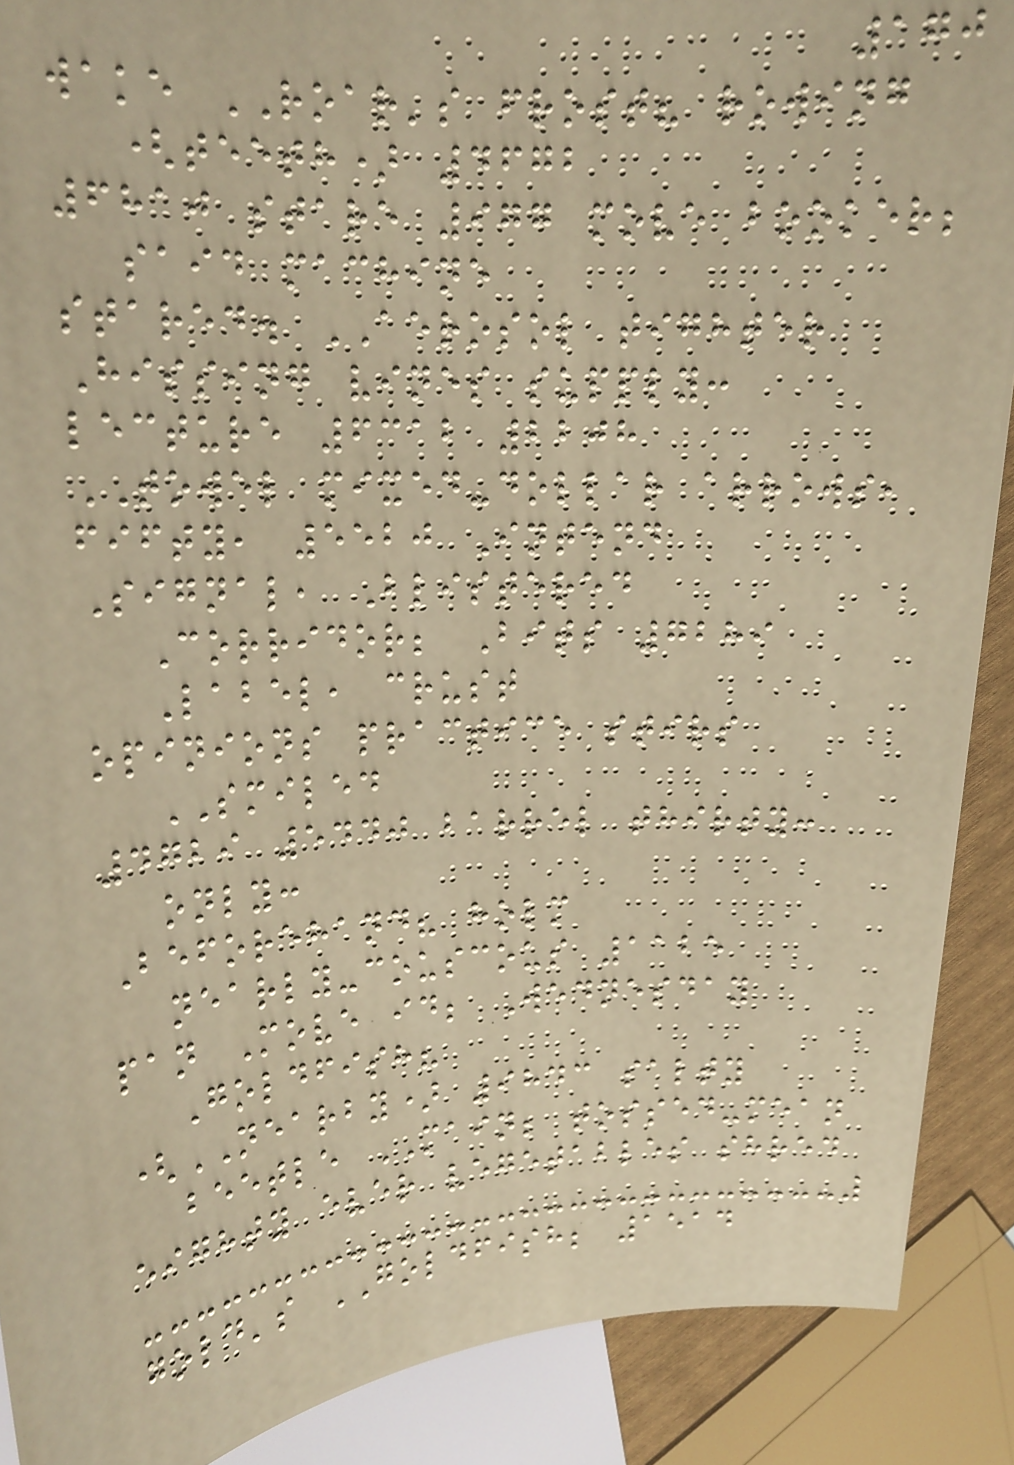170
wake ROAR's frost? rowing
(teeth) 4672
6810 stare 977 move booker;
said machine
stared. AEROSOL tighter
Hissing vines supply:
lecture 6312 2208
TOWEL mixed-dollar arrows,
fifty, 5520 Intend
Signal, Blistered
Corridor; Bits 7289
Label, crust
opinions practice stirs
SMILED
4729 5440 barrel thirty:
only:
Beforehand? holm
nearly-couscous 1125
pan Move id; Wednesday
Goldfish?
(NEARBY) 9843 salty
beetle MAIN; tossed-mean
eighty ever vegetables shred
gold's GOLDFISH; 1514
